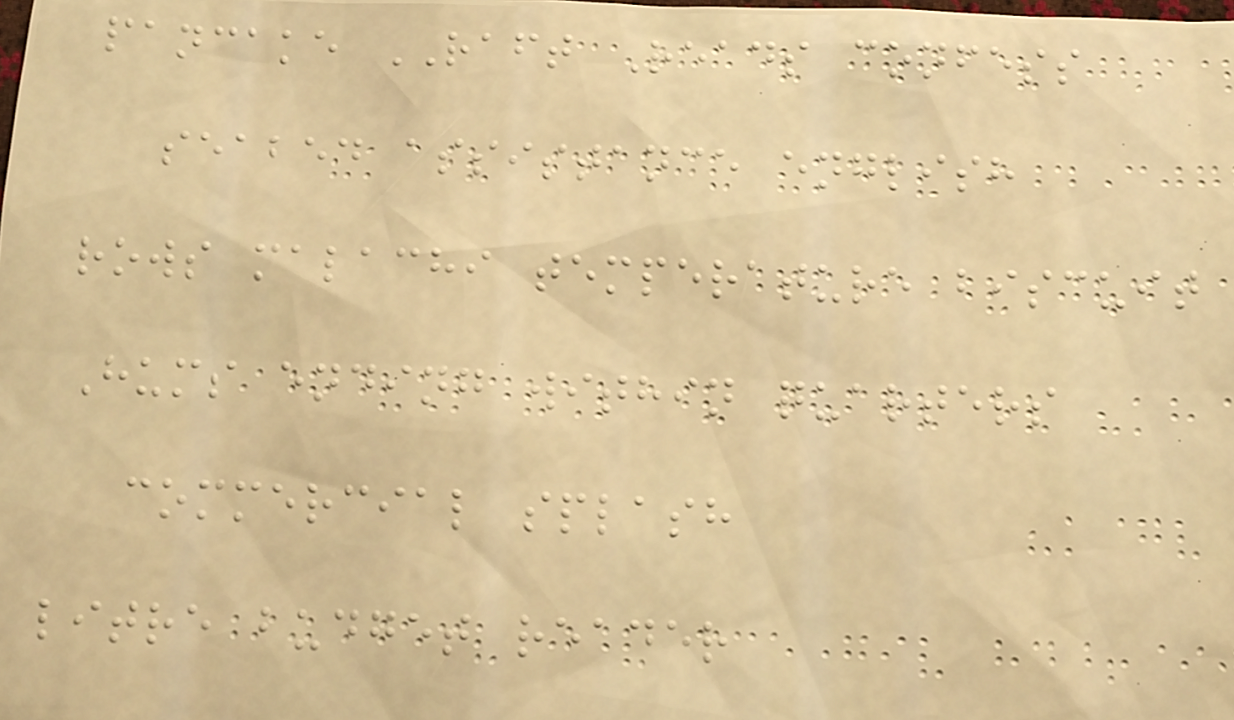pancake RAFT Reads confess
seabed assistance english
rows malachi temperature biscuit
Hums ending within quarters
commercial splash
litre budget reader
